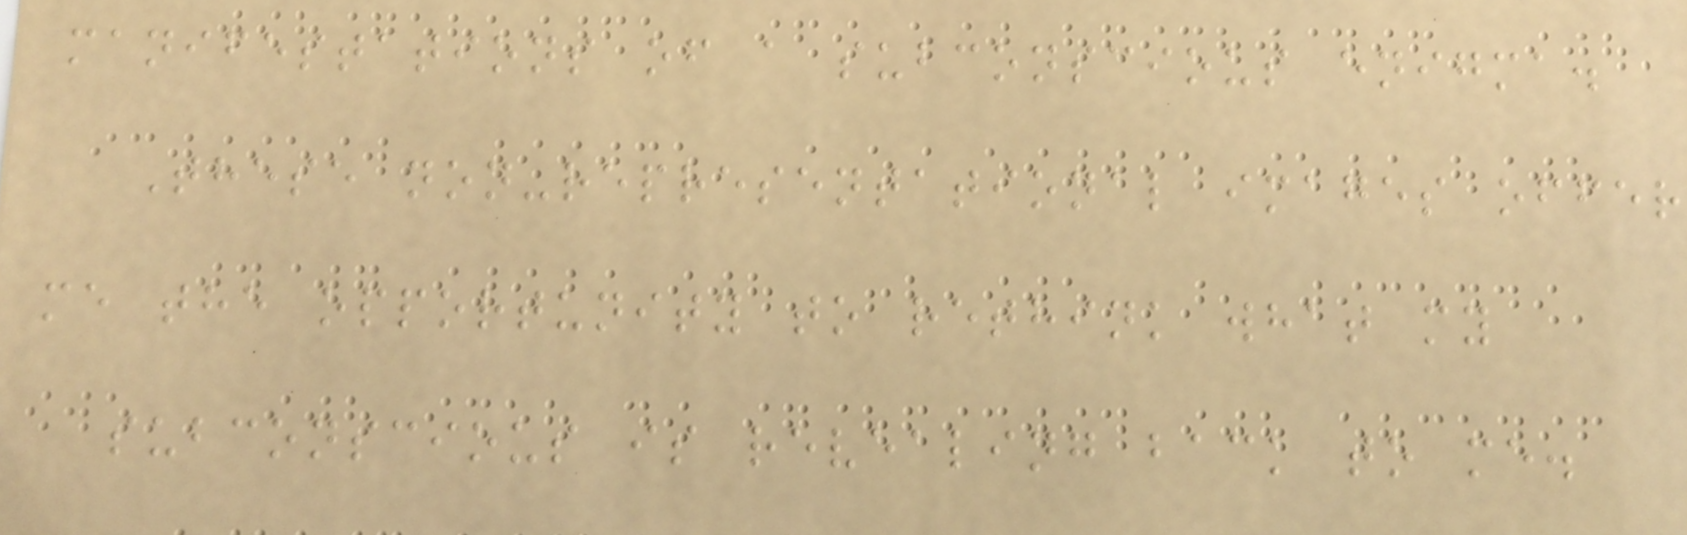manifestations of a subconscious enigma.
These non-representational images offer
me the opportunity to rethink what my
subconscious is revealing back to me.
